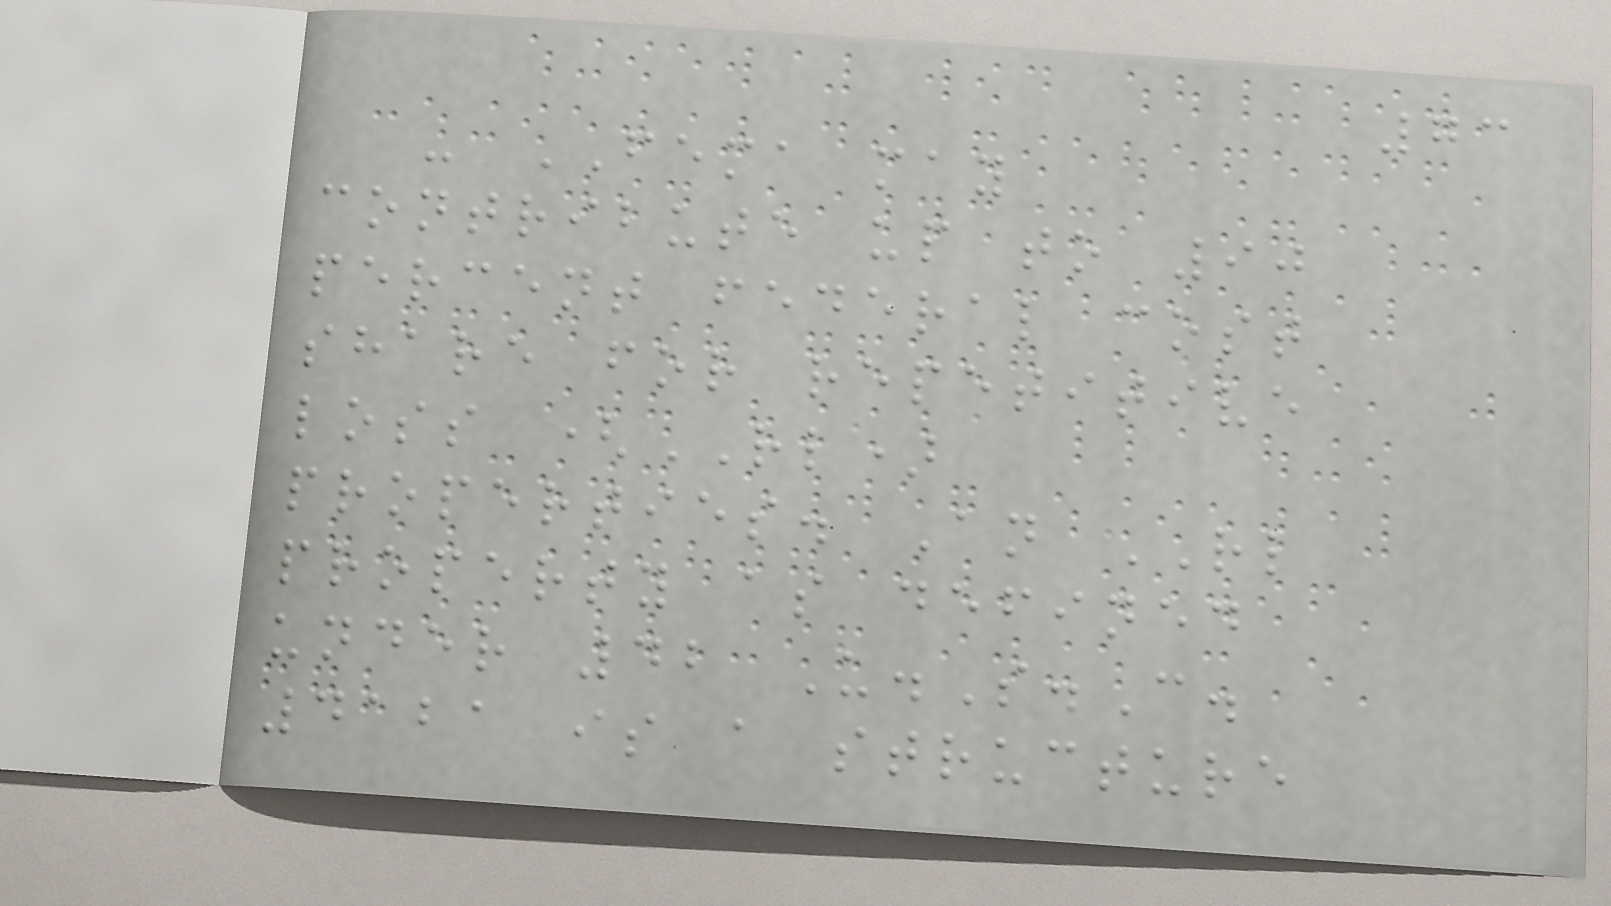73
- FEMA may
contribute up to 90
percent federal cost
share for repetitive
loss (RL)
properties. An RL
property as defined
under 42 U.S.C.
4121 is a structure
